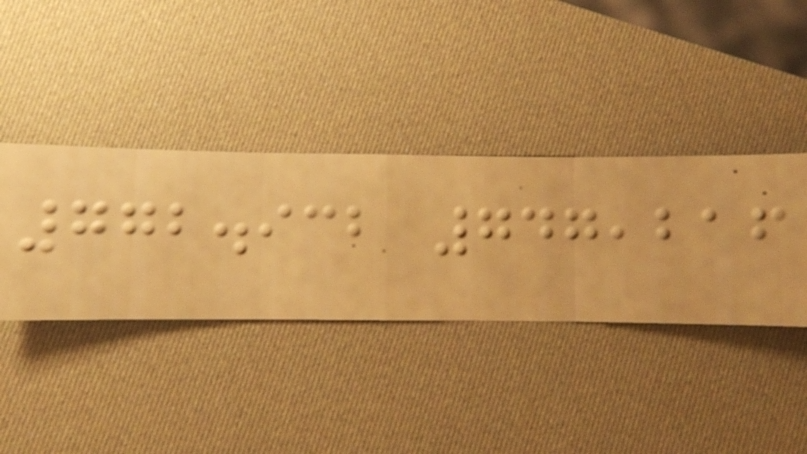772.932 747,216
